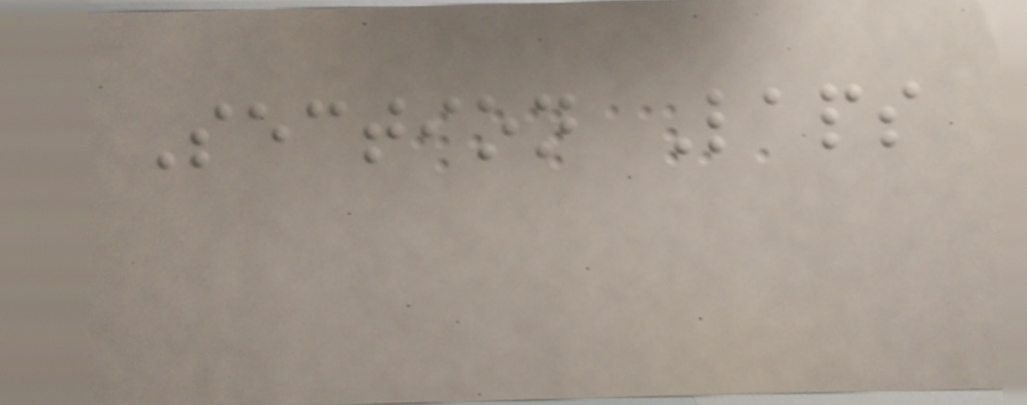Section Laps
